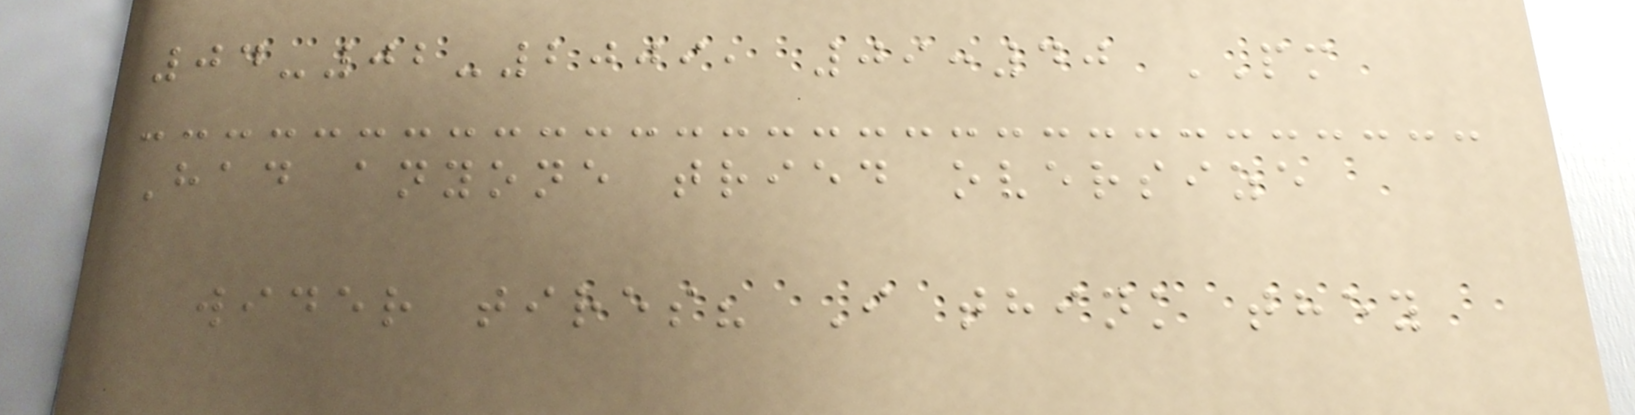04-02-2009, 09:40 PM
Had anyone tried oversize
wider tires? I think they
